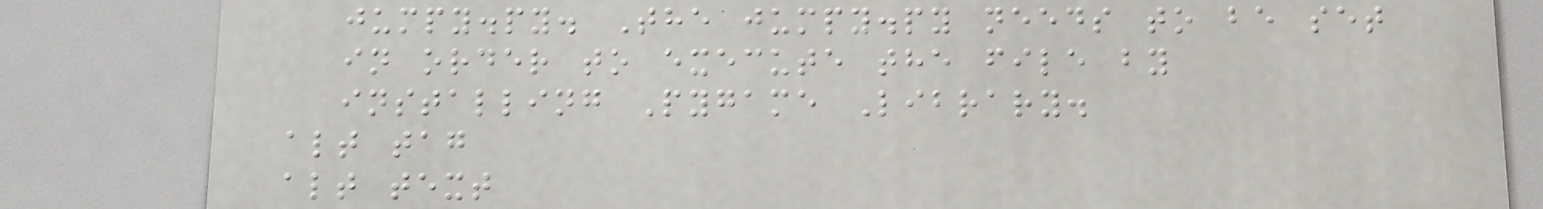jumpy.py. The jumpy.py needs to be set
in order to execute the file by
installing Pygame Library.
alt tag
alt text
